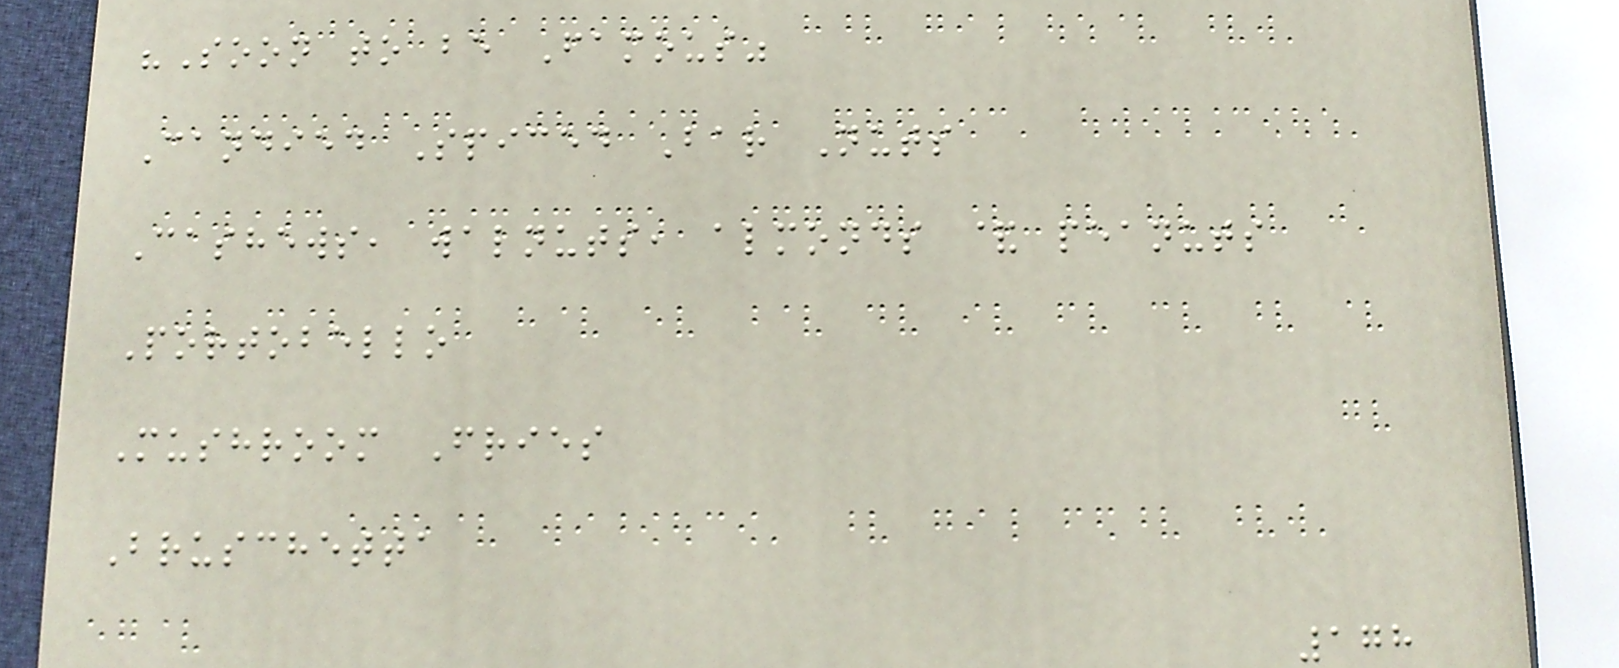"Soon to be Famous"
Candied Spiced Bar Nuts
Cashews, walnuts, almonds & peanuts
Portobello
Mushroom Fries
Bruschetta
178
